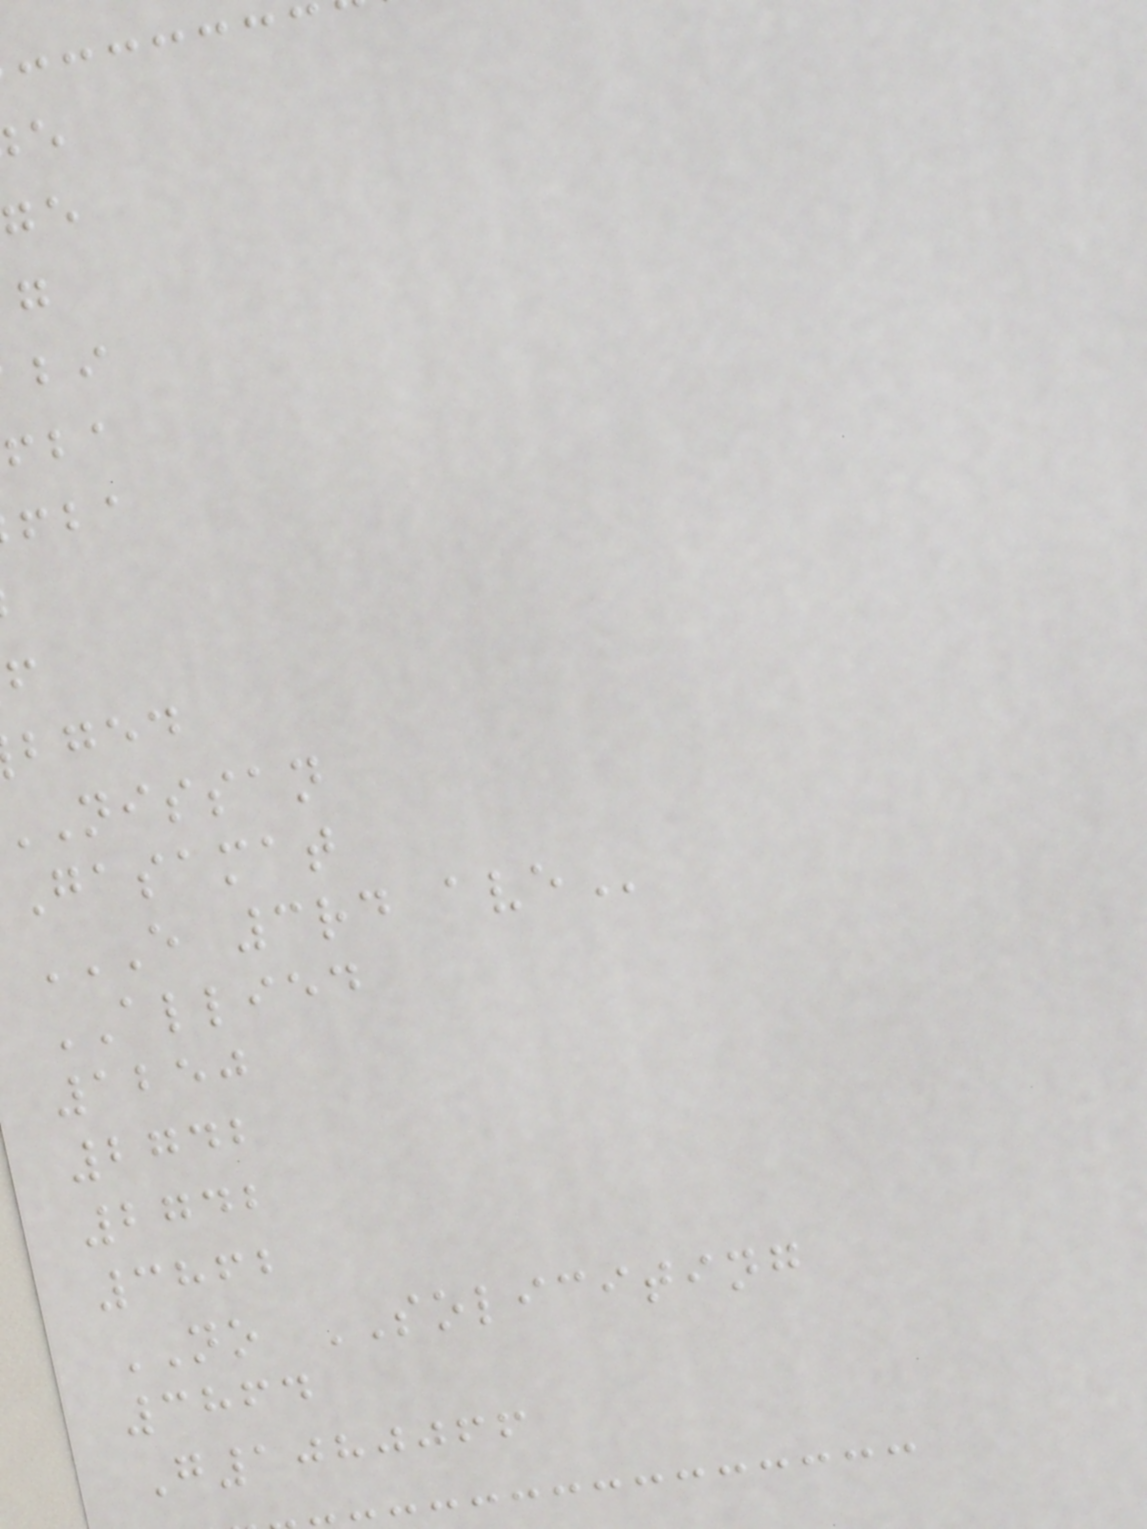bged
nissan
Gasamat
E 3RD AVE
ALLIED
1250
2742
2742
3862
NO SOLICITING
3864
G1080066
